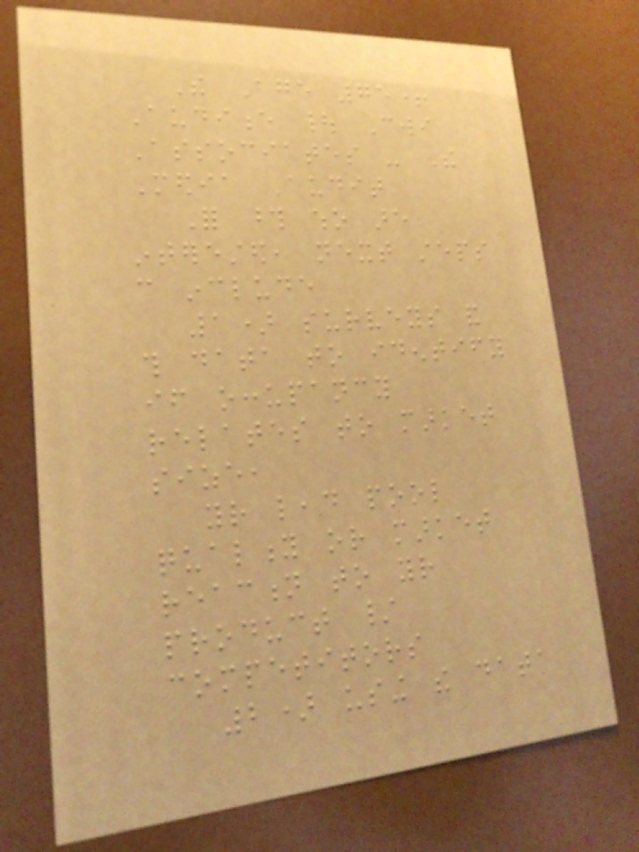The Age 75+
Audience | Cwi
Associates - The
Media Audit
For those who are
interested, next steps
can include
1) surveys and
this data to identify
if occupancy
relates to market
size,
your lead pool
quality or market
reaction to your
product /
competitors
2) using the data
